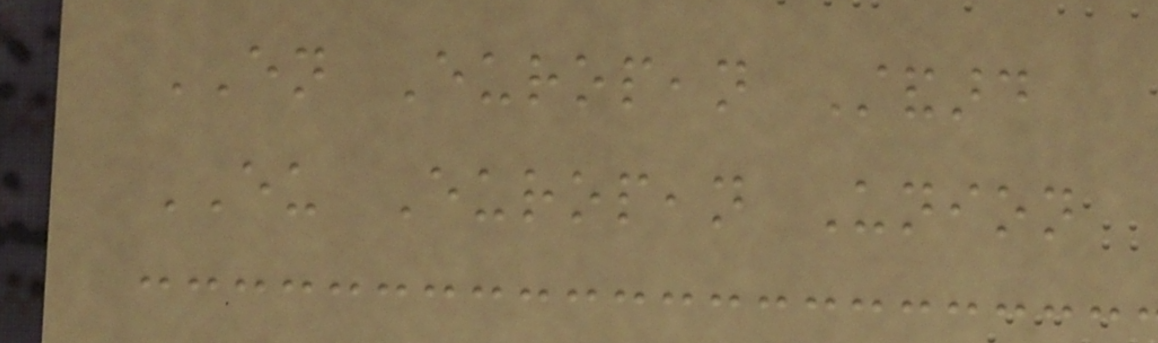EN European Standard
EU European Union
